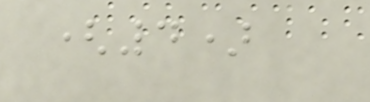(4)
